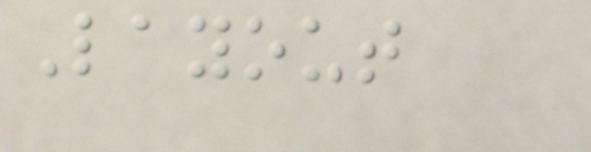Layout
